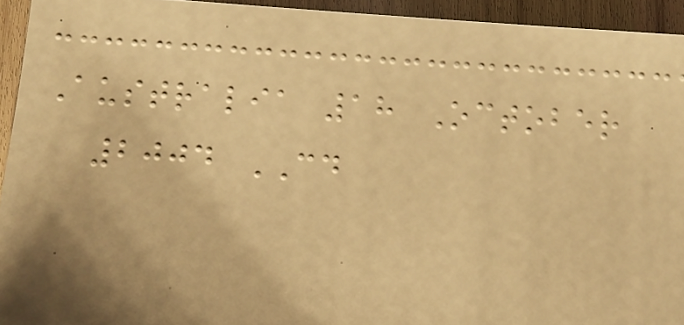Australia 18 October
2004 CD
